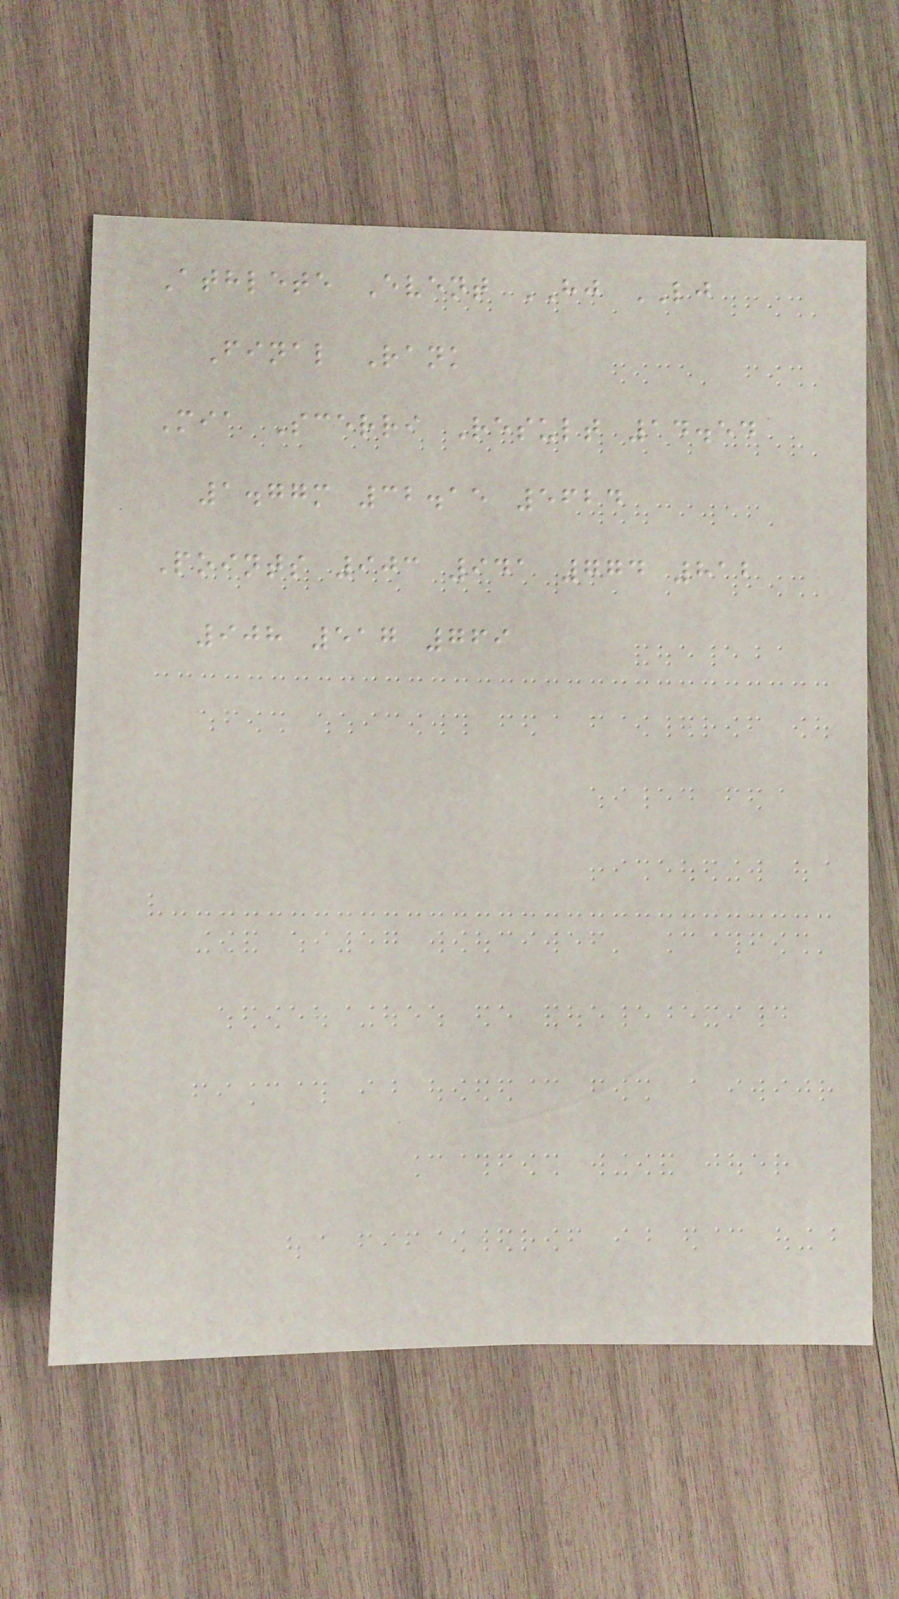Athlete Event HJ LJ
Final Rank
Mia Scerri Result 14.54
1.77m 32.15 5624
Points 903 941 774 812
908 517 769
